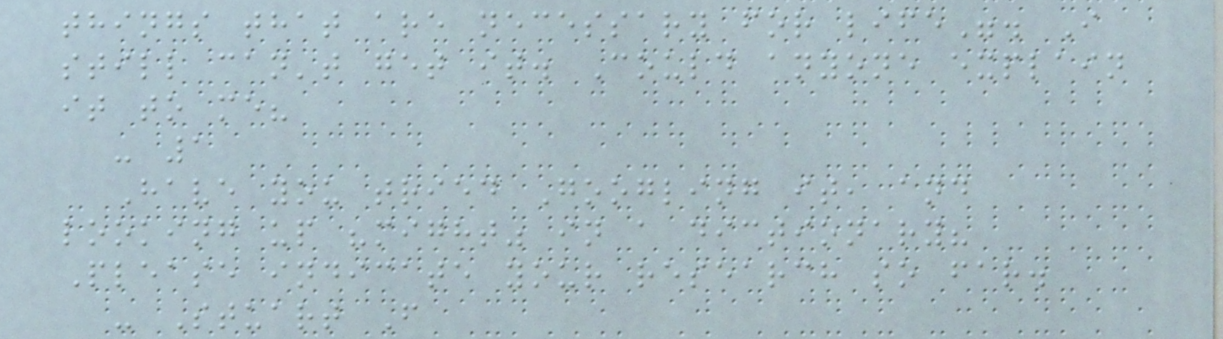things that are necessary for life". I
still can't get it. Could anyone explain
it to me?
- 1
Have you tried Googling it, and
looking up "might" in a dictionary?
Please indicate your research so far.
- Stuart F
